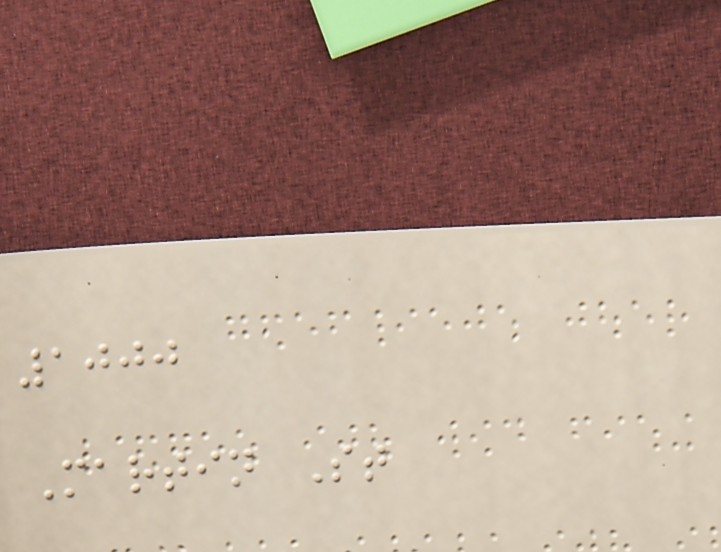1000
Martin St
